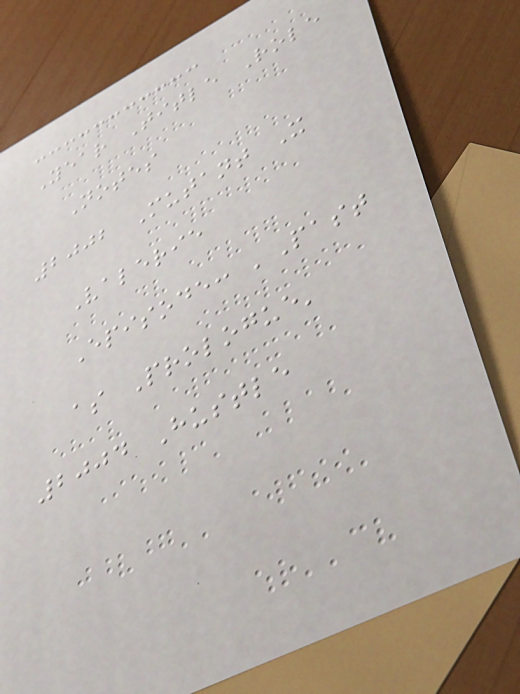Year Title Role
Notes
2002 Mutant X
Valerie
Episode: 'Past
as Prologue'
2004 Hustle
